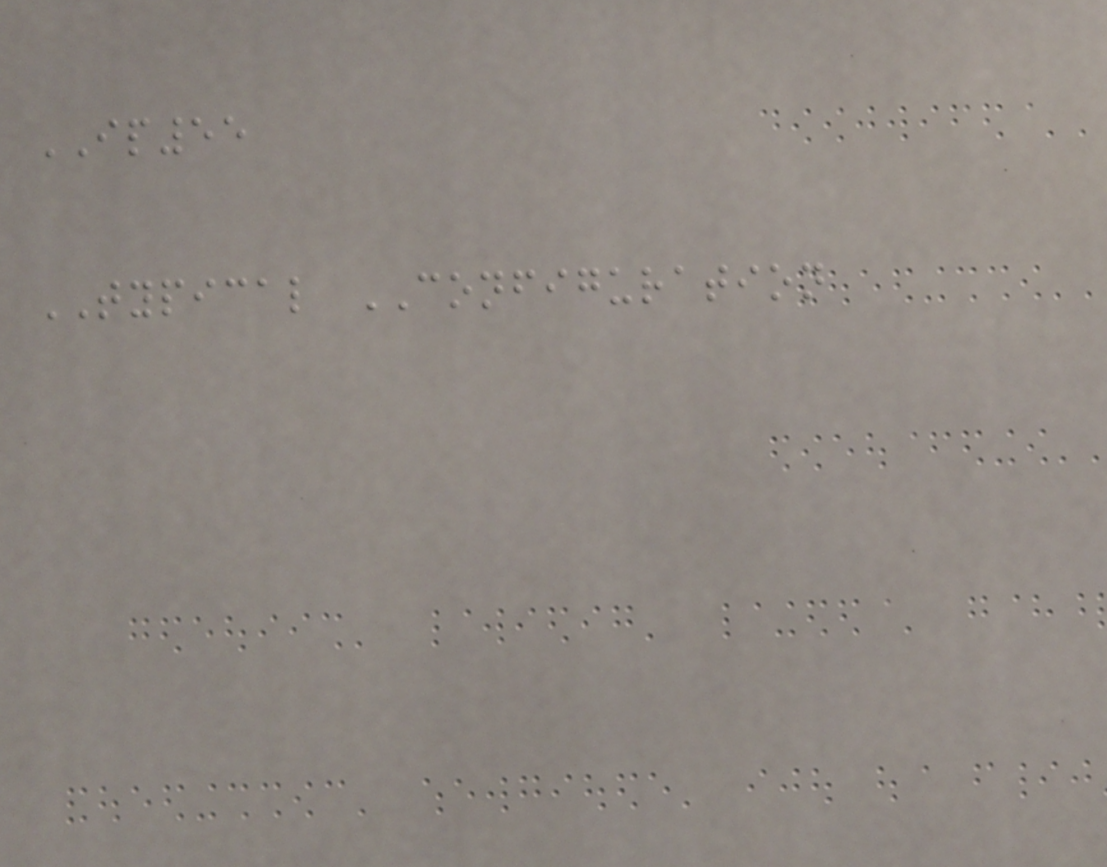IP55
TYPICAL CONFIGURATION
